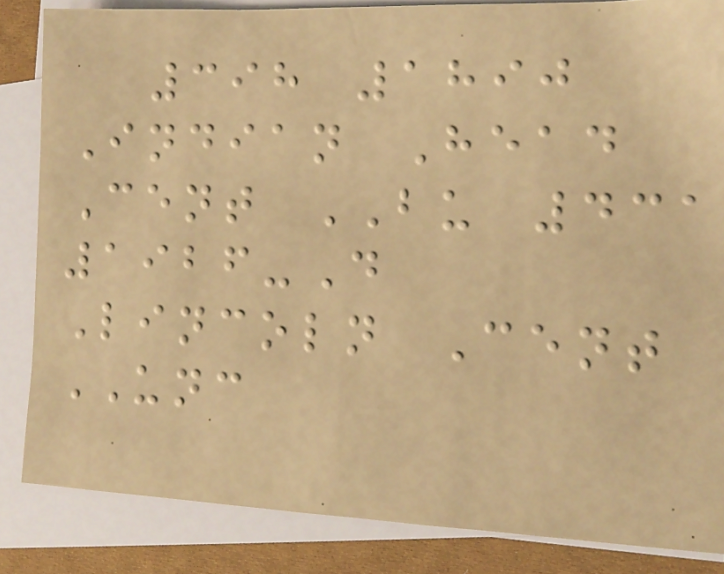398 1890
Indian Head
Cent BU 431
1926-D
Lincoln Cent
UNC
